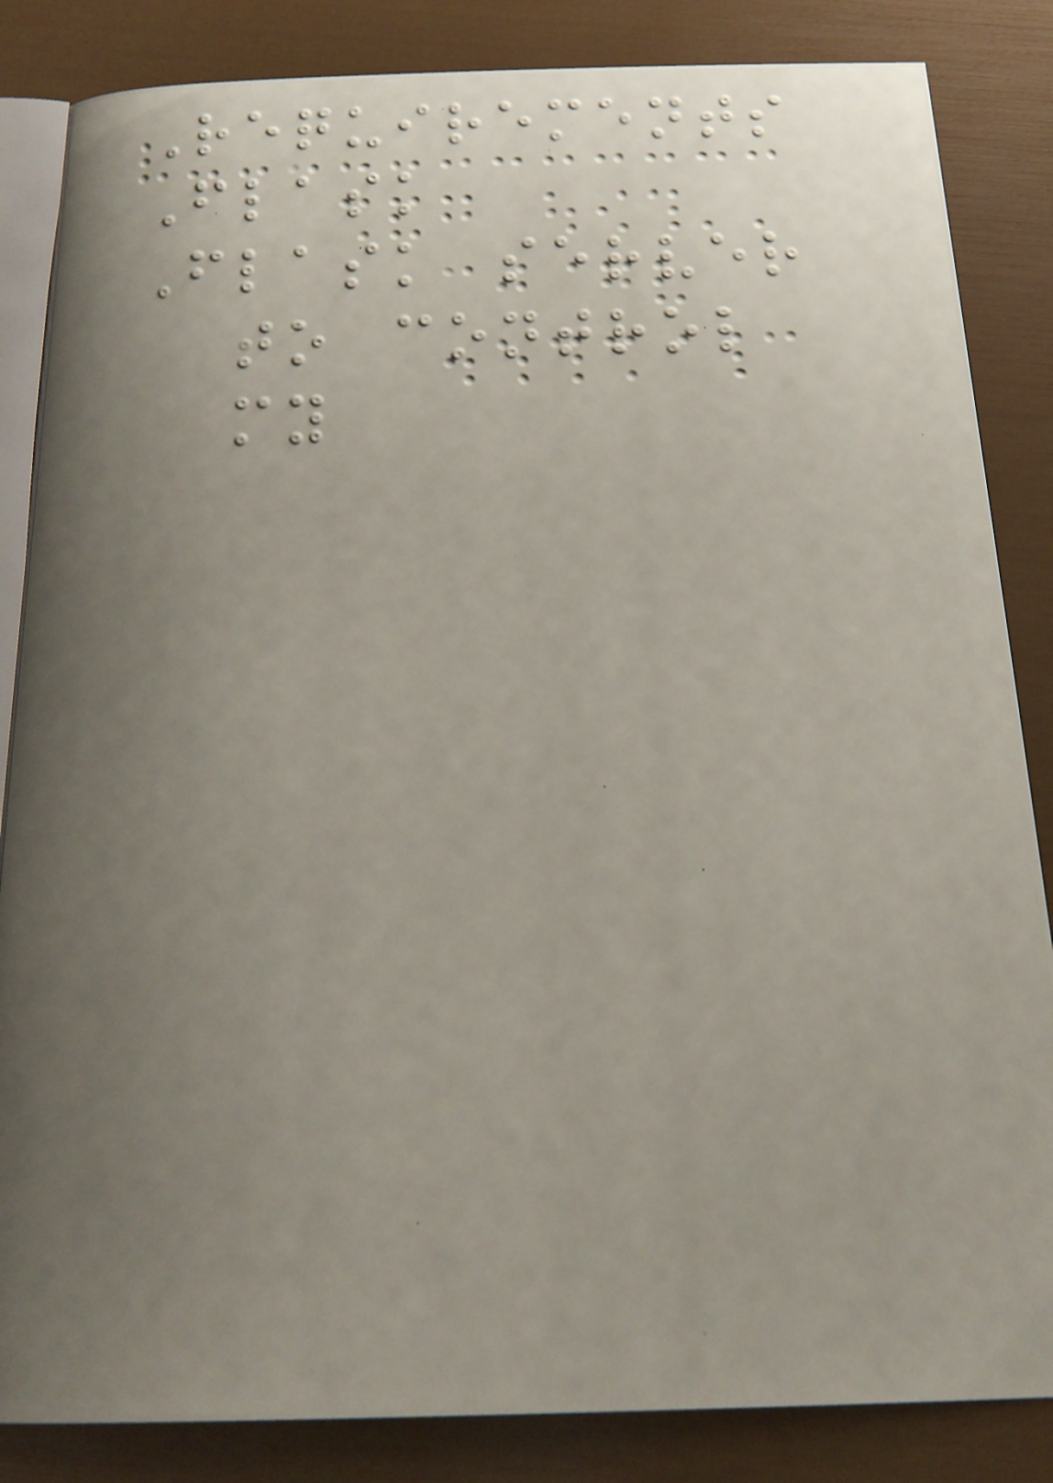Requirements
Flask
Flask server
to control
my
